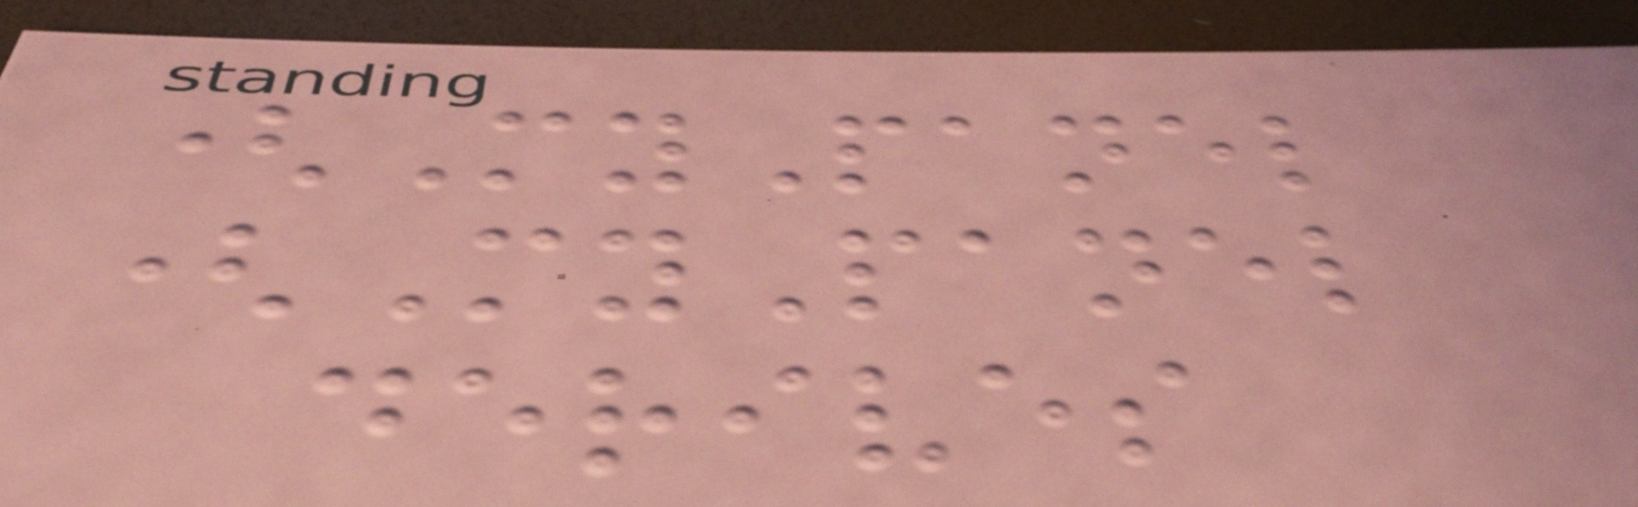(MyPanel
(MyPanel
derives
